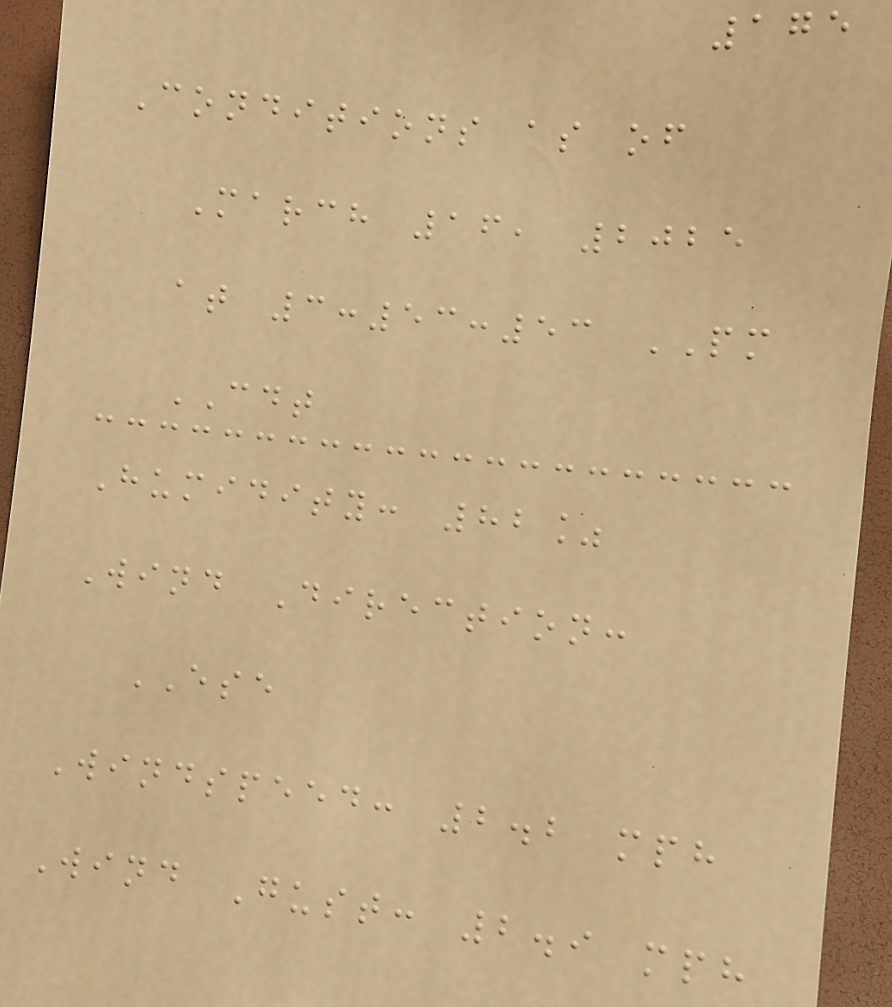175
Conditions as of
March 16, 2025
at 3:53:53 PM
CDT
Humidity: 82%
Wind Direction:
ESE
Windspeed: 2.2 mph
Wind Gust: 2.9 mph
